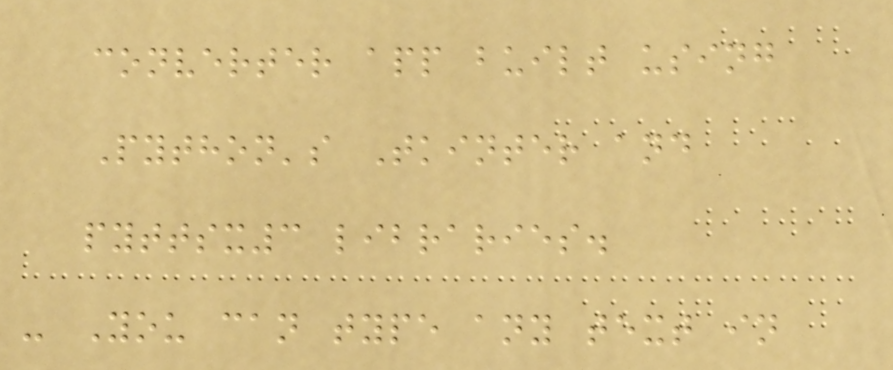converter app built using
Python's Tkinter and
pyttsx3 libraries.
- You can type any text in
